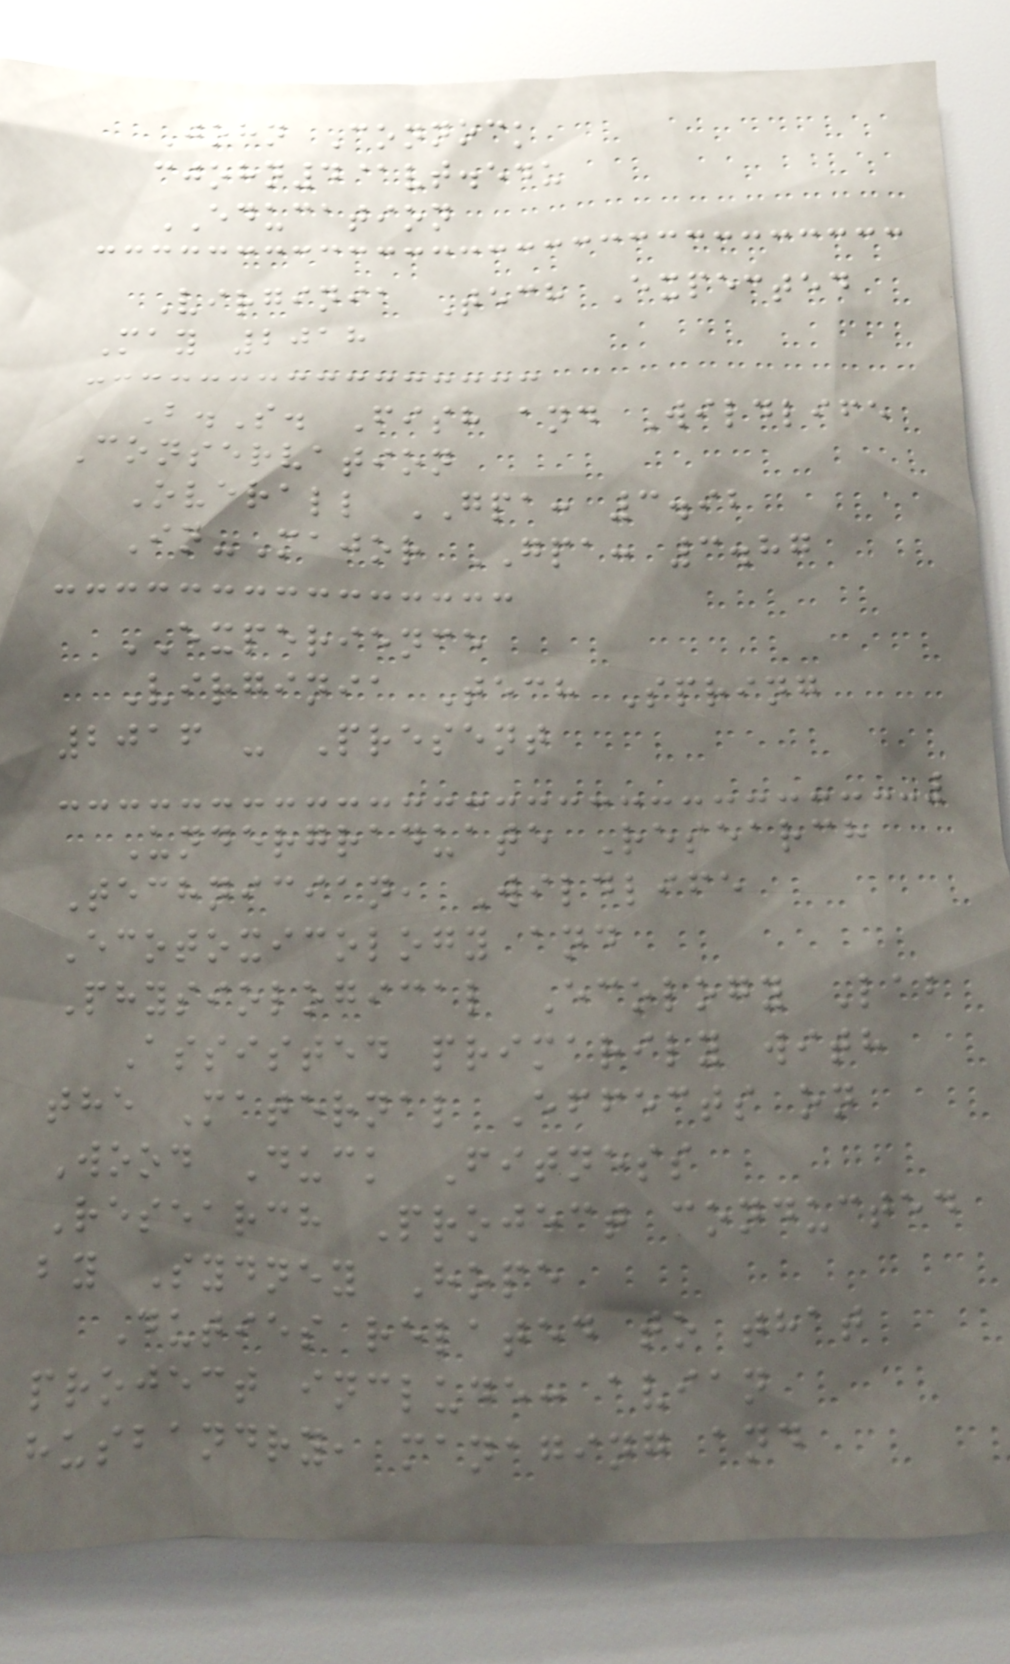John Connock
cjohn4@vt.edu
EDUCATION
Virginia Tech Expected
May 2018
B.S. Fish and Wildlife
Conservation
Overall GPA: 3.92
In-Major GPA: 3.87
EXPERIENCE
Virginia Tech Spring
2016 - Present
Undergraduate Research
Technician, Wildlife
Ecotoxicology and
Physiological Ecology Lab
Assisted primarily with
the Maternal Effects on
Wood Duck Fitness
Research Project conducted
by Sydney Hope
Duties related to that
project include: avian
husbandry, managing and
